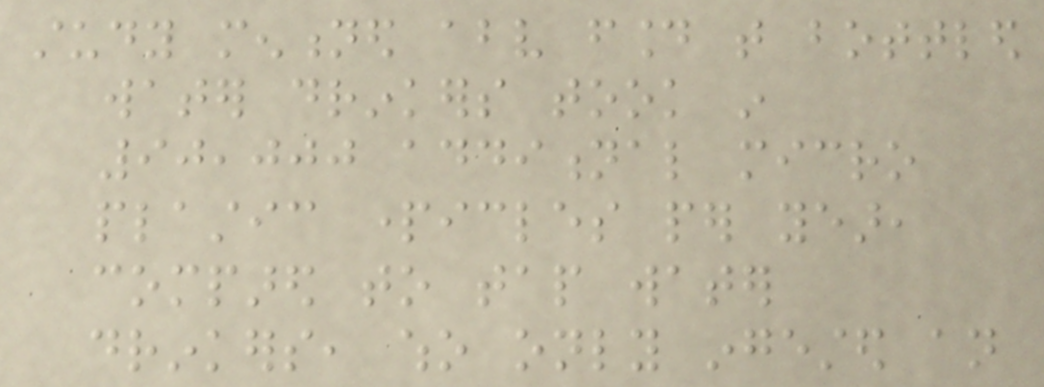study mentioned above found that bottled
water drinkers took in
90,000 additional micro
plastic particles per year,
compared to tap water
drinkers, who only ingested an
